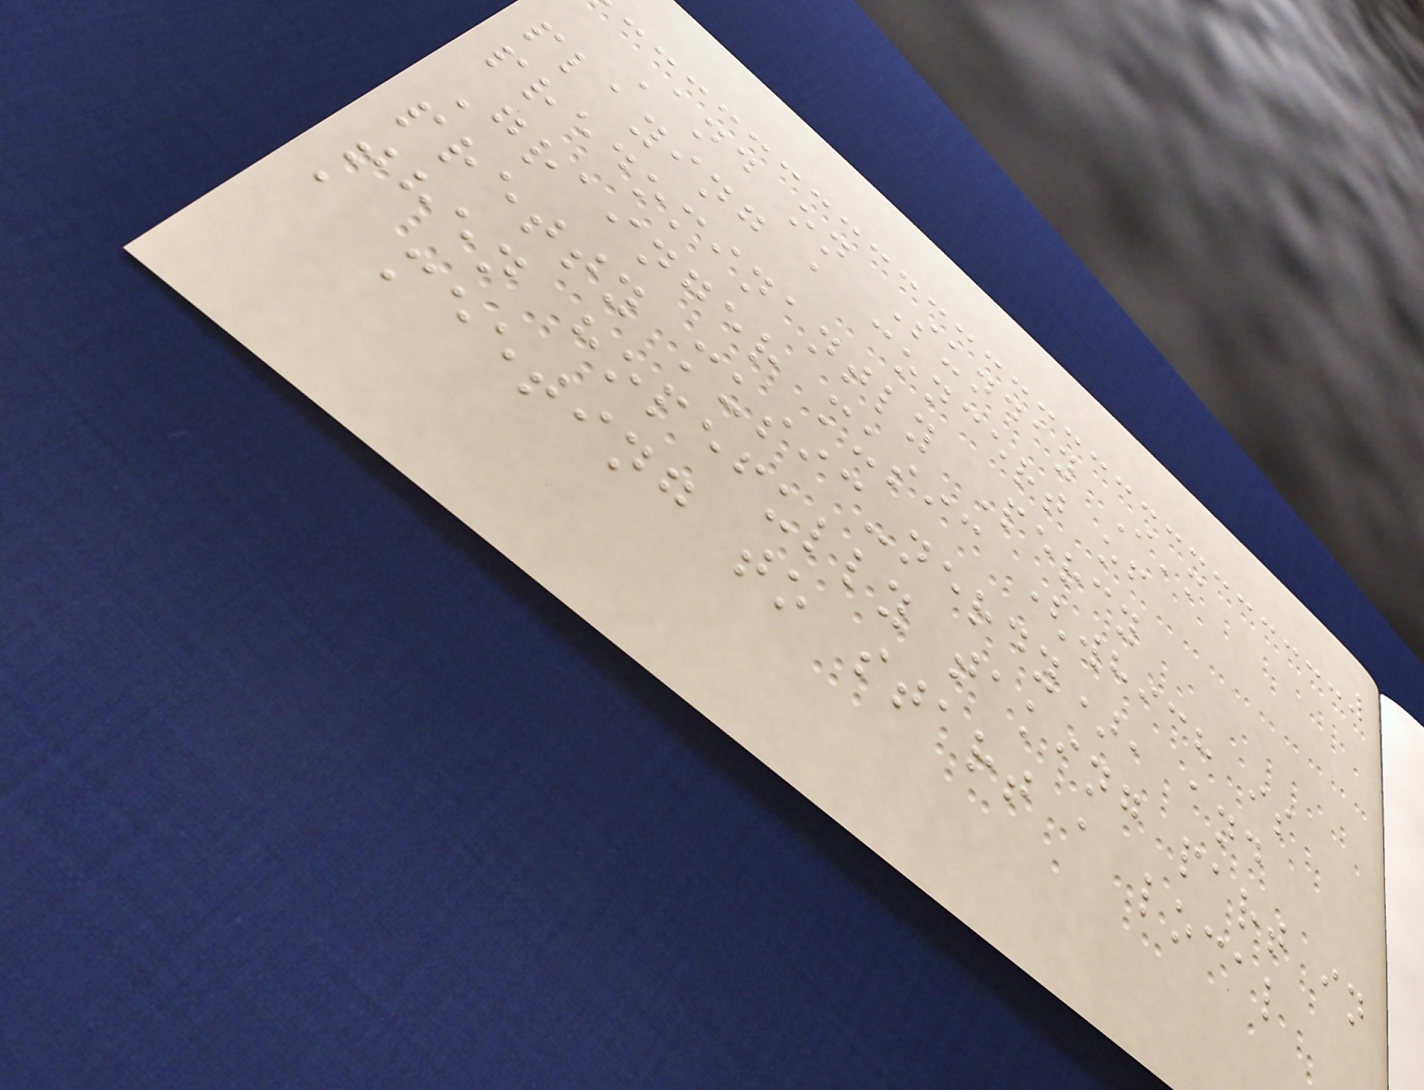And on Sunday I'm
playing a concert of
predominantly Percy
Grainger music (which is
pretty music-nerdy), and
then hopefully taking part in
a meeting to start a local
